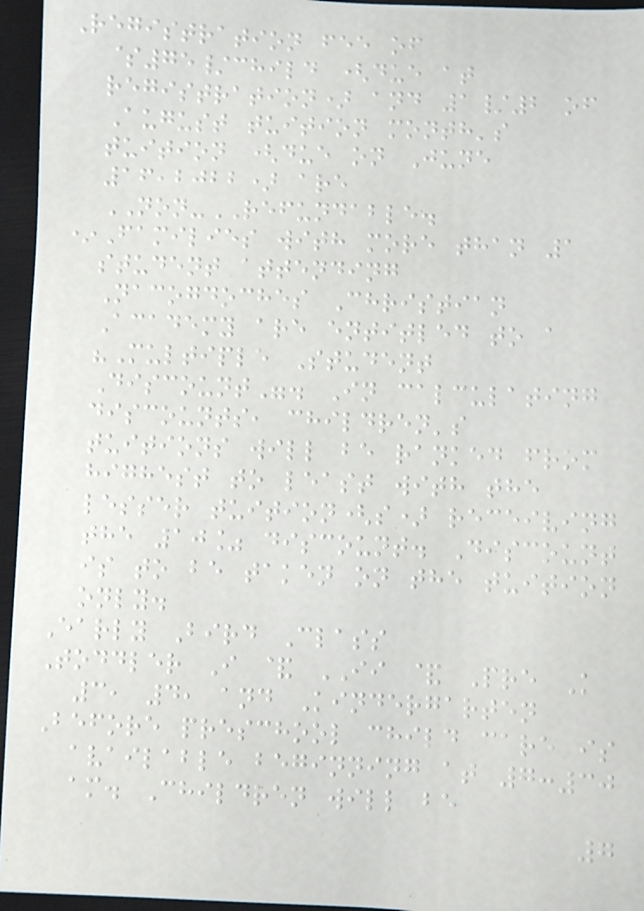Registration fee of
$75/child (due at
registration) and 1/2 of
August tuition month's
tuition (due on June
16,2022) are
NON-REFUNDABLE.
*Families with more than 1
student attending
Nacogdoches Christian
Academy are entitled to a
"Multiple Student
Discount". In calculating
discounts, children's
tuitions will be ranked from
highest to least with the
lesser tuition(s) receiving
the 10% discount. Discount
is to be taken on the tuition
only.
Early Bird Class
Toddler I & II & Pre K
3, 4, and Kindergarten
Before preschool child care is
available beginning at 7:30
am. Children will be
7
